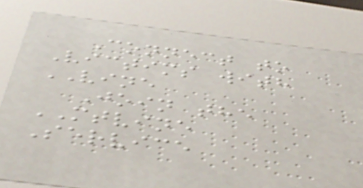Connect to
Victims with
VINE
Join the
MTVINE
Service
